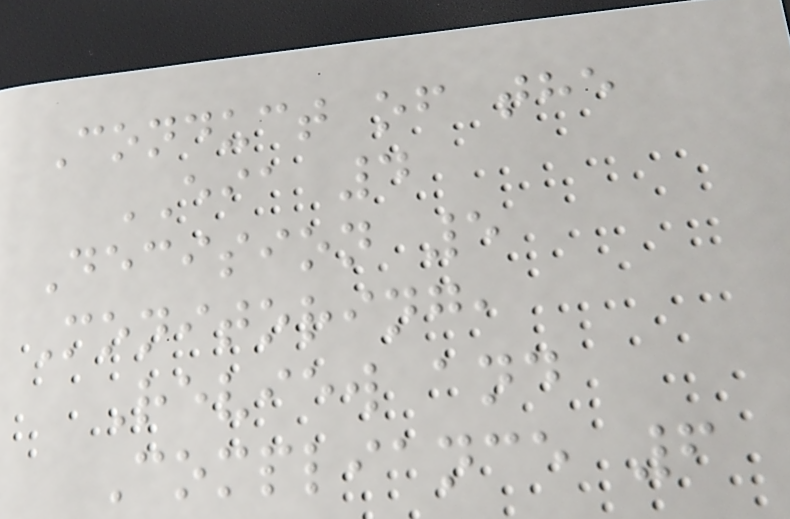Conduct of the
EIA 4
Decision 5
Monitoring,
Review and
Compliance 6
